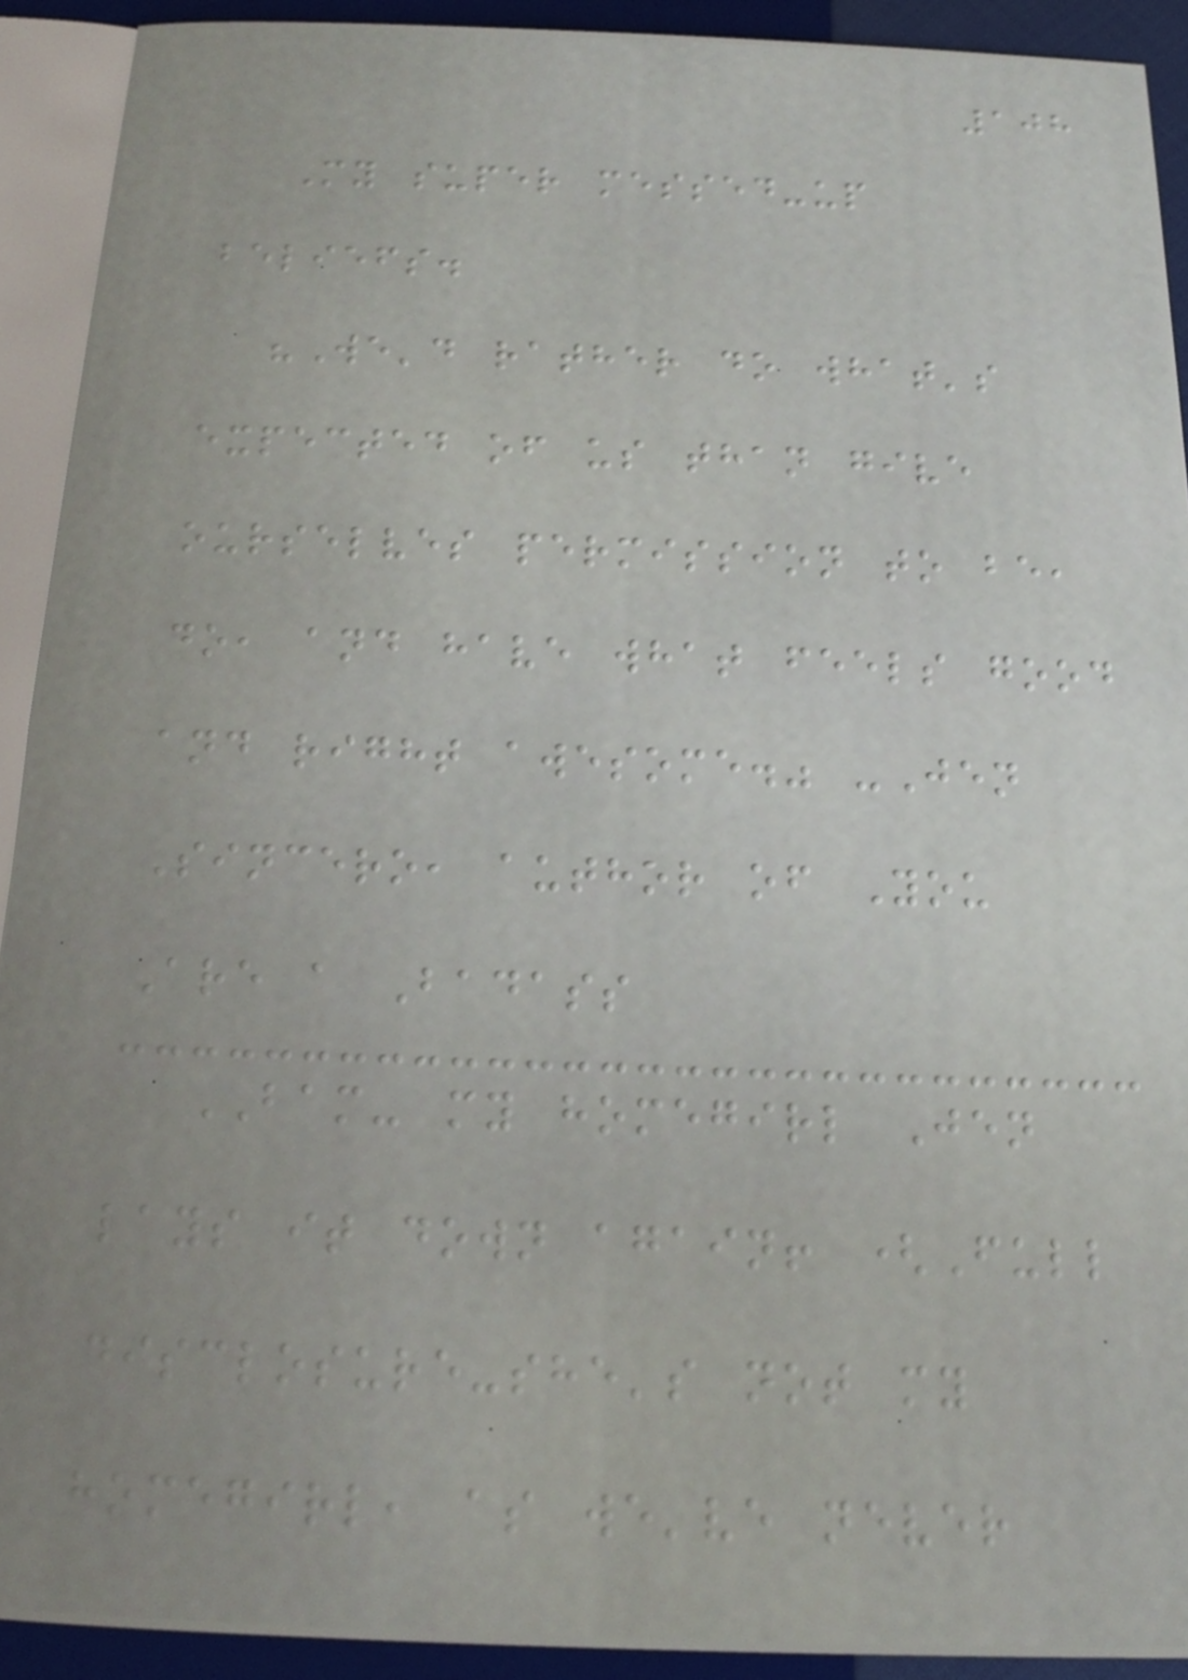108
My super messed-up
beliefs.
"We'd rather do what's
expected of us than give
ourselves permission to be,
do, and have what feels good
and right awesome." -Jen
Sincero, author of You
Are a Badass
BAM- my homegirl Jen
lays it down again! (Full
disclosure-she's not my
homegirl, as we've never
